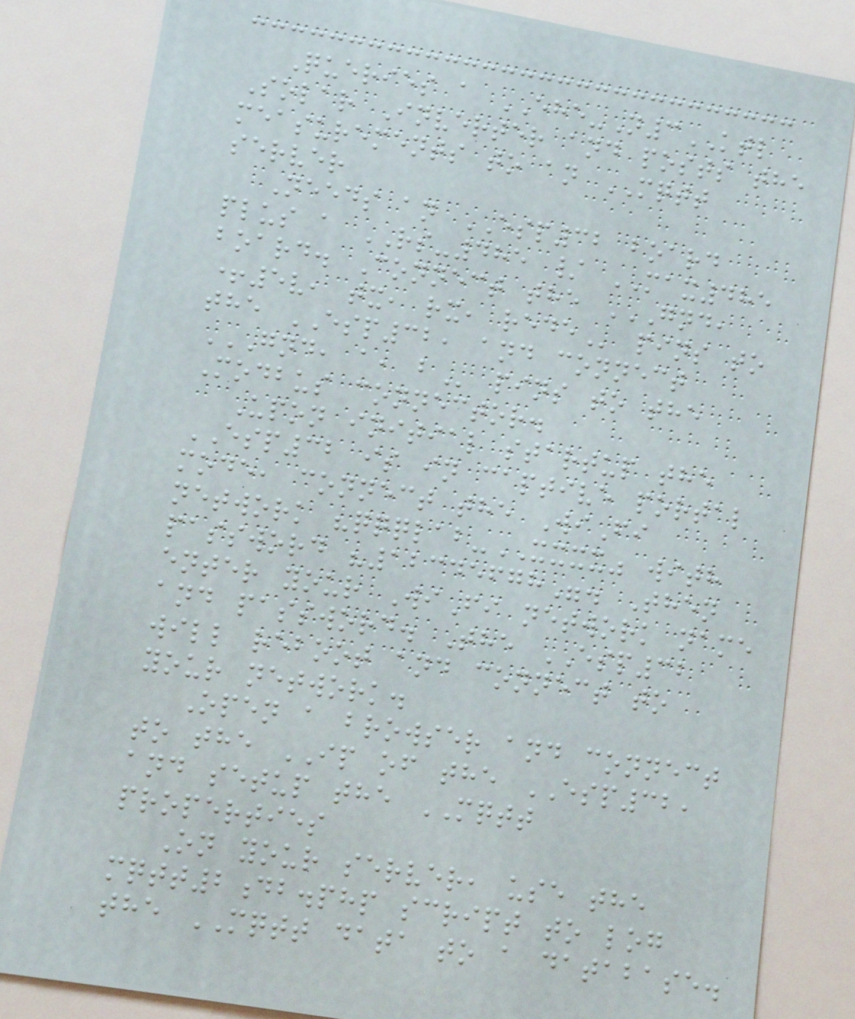Queries a EHE-N3KTL
Solar Inverter and posts the
measurements to an MQTT
server
Needs an ESP32 board
plus a RS-485 / MAX485
board. Connect the GND,
+5V, TX, RX, REDE pins to
the ESP32, and connect
GND, A, B pins to the
Modbus connector.
Upon initial startup the
ESP32 is in captive portal
mode, connect the WiFi
network "qqqlab-XXXX" with
password "12345678". Then
enter your WiFi network name
and password. The ESP32
will reboot and connect to
your network.
Open a browser and connect
to the IP of the ESP32,
and setup the MQTT
properties
On your server, use the
mqtt2db.php script to log
the MQTT data to a database.
